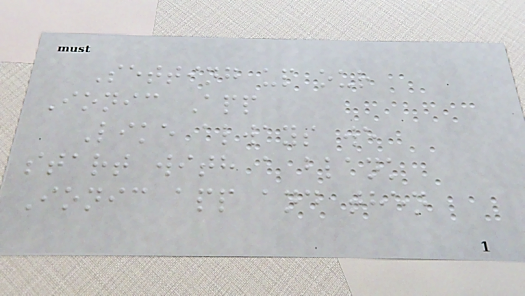Setting up our
Ionic App
Like always we
start with a blank
Ionic app and then
